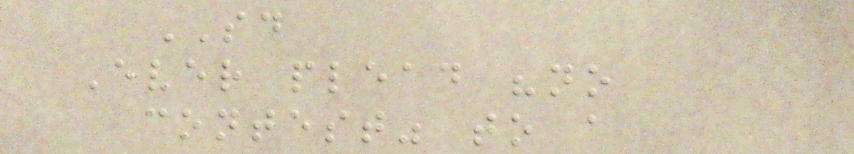SD
Ever plead "no
contest" to a
